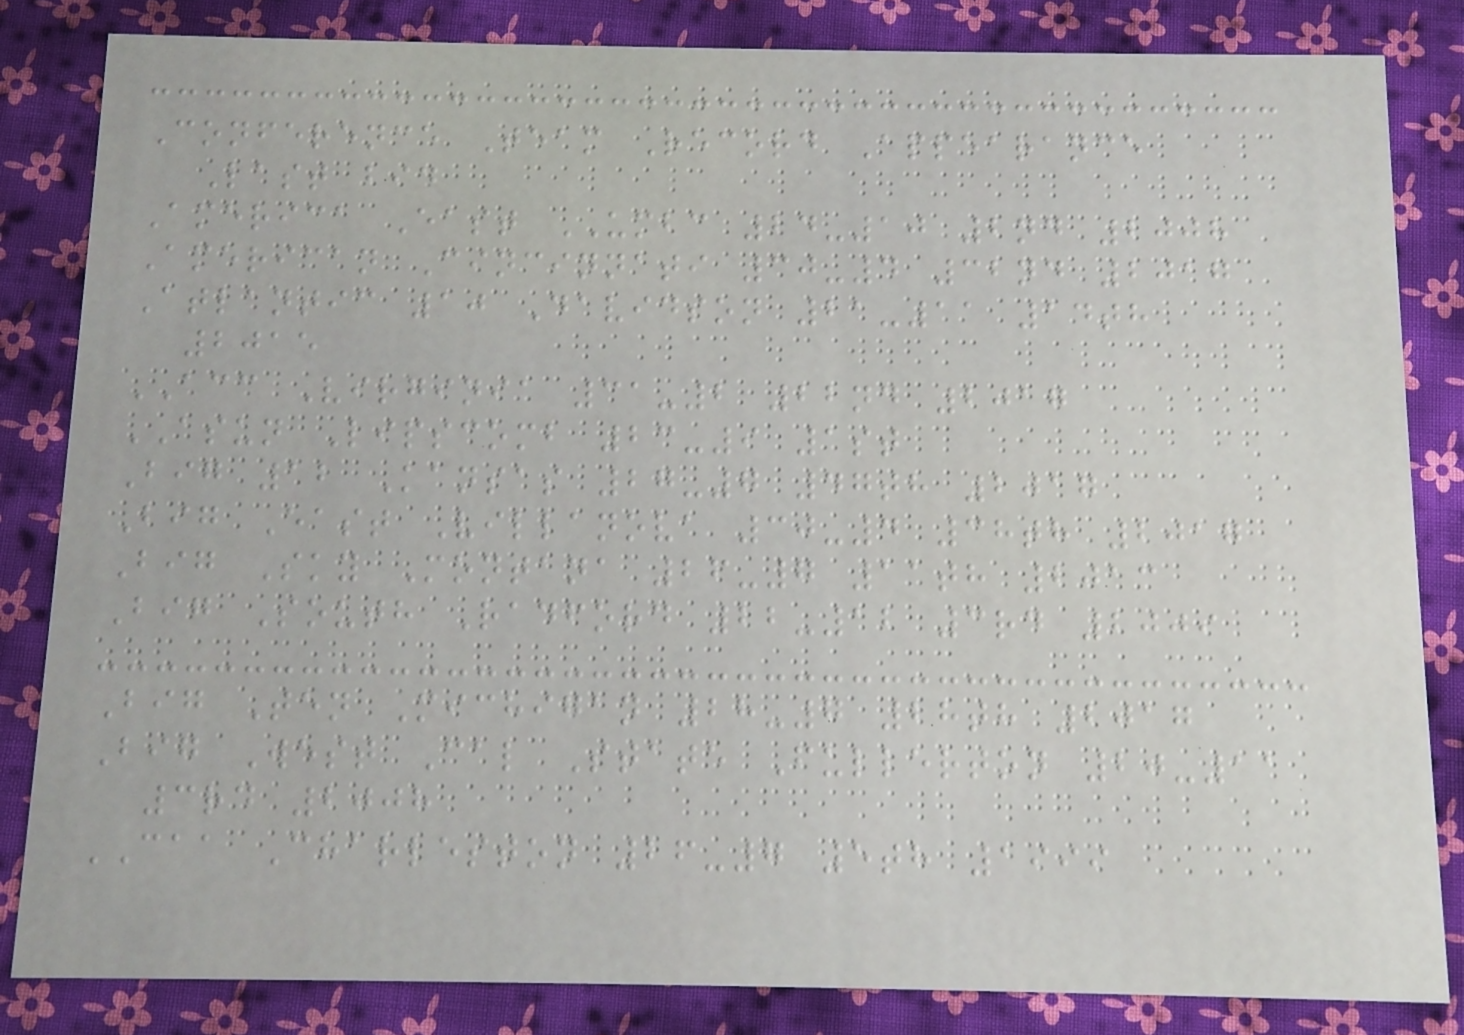Conference Team Record Appearance
Last bid
America East UMBC 24-10 2nd 2008
American Cincinnati 30-4 32nd 2017
Atlantic 10 Davidson 21-11 14th
2015
ACC Virginia 31-2 22nd 2017
ASUN Lipscomb 23-9 1st
Big 12 Kansas 27-7 47th 2017
Big East Villanova 30-4 38th 2017
Big Sky Montana 26-7 11th 2013
Big South Radford 22-12 3rd 2009
Big Ten Michigan 28-7 28th 2017
Big West Cal State Fullerton 20-11
3rd 2008
CAA Charleston 26-7 5th 1999
